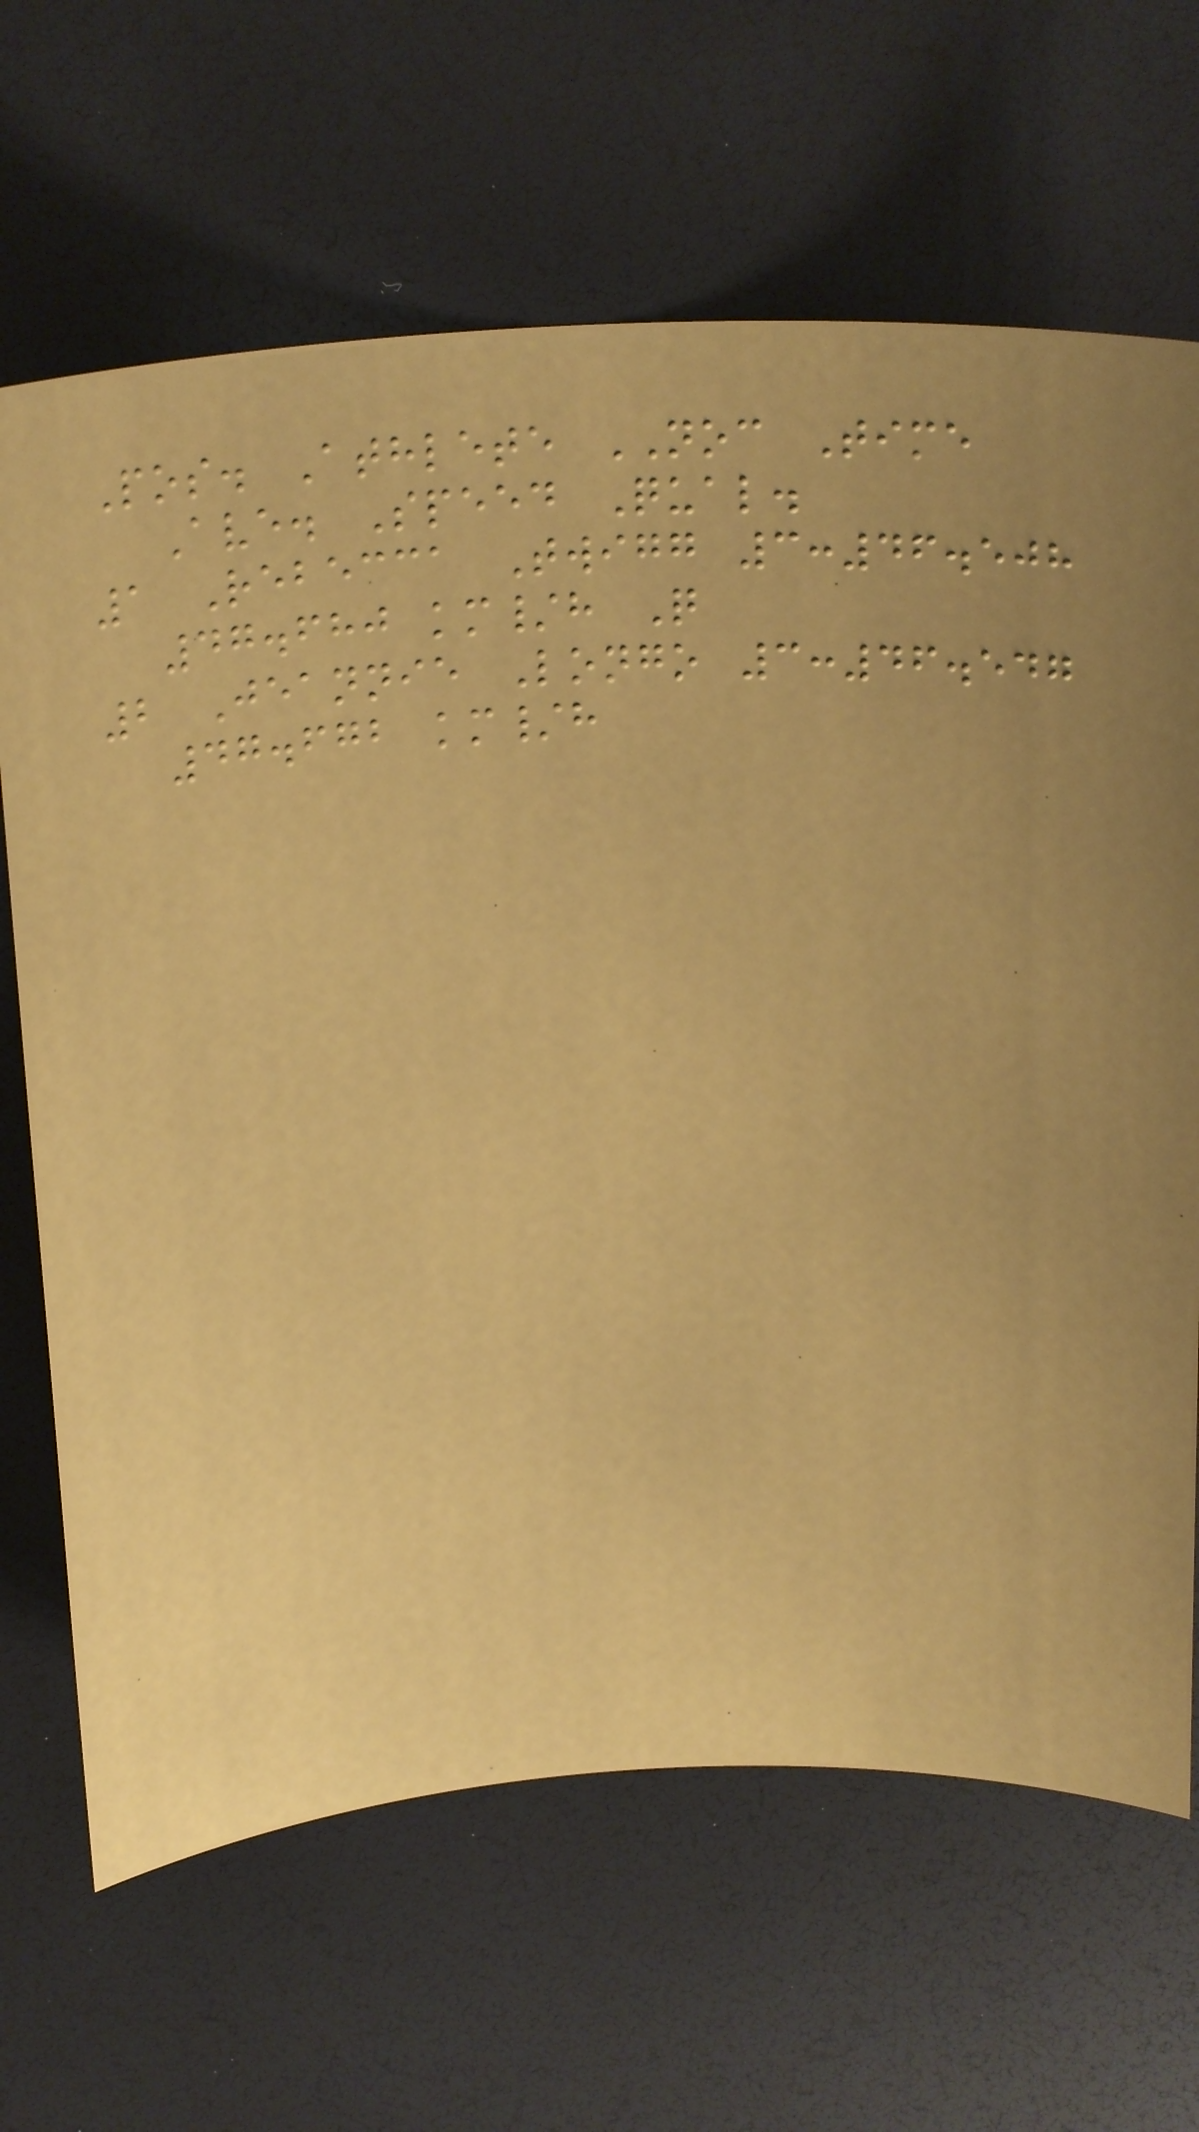Pos. Athlete NOC Time
Ave. Speed Qual.
1 Rebecca Twigg 3:46.508
47.680 km/h Q
2 Jeannie Longo 3:46.547
47.672 km/h
